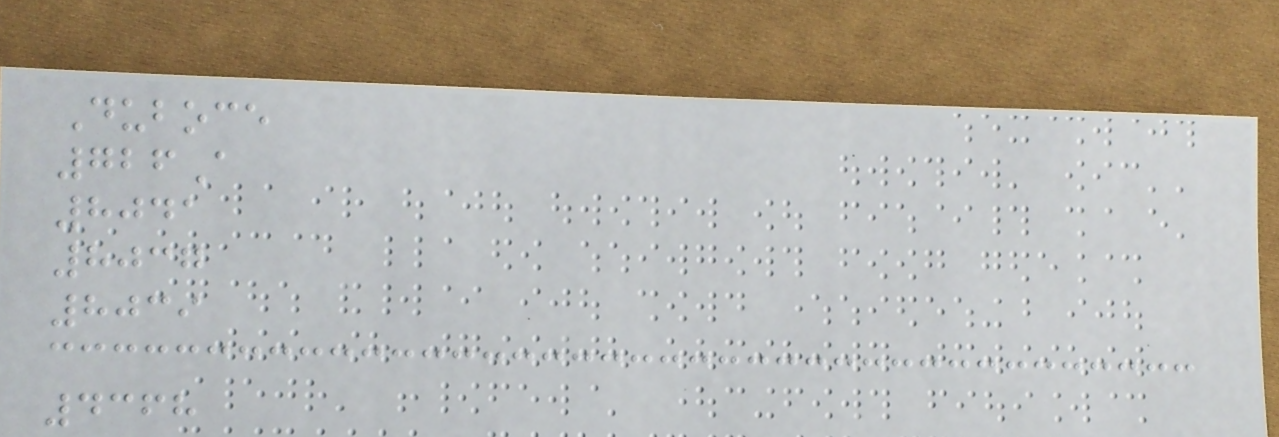Duboce
726A
8041
8037
8039
4368
